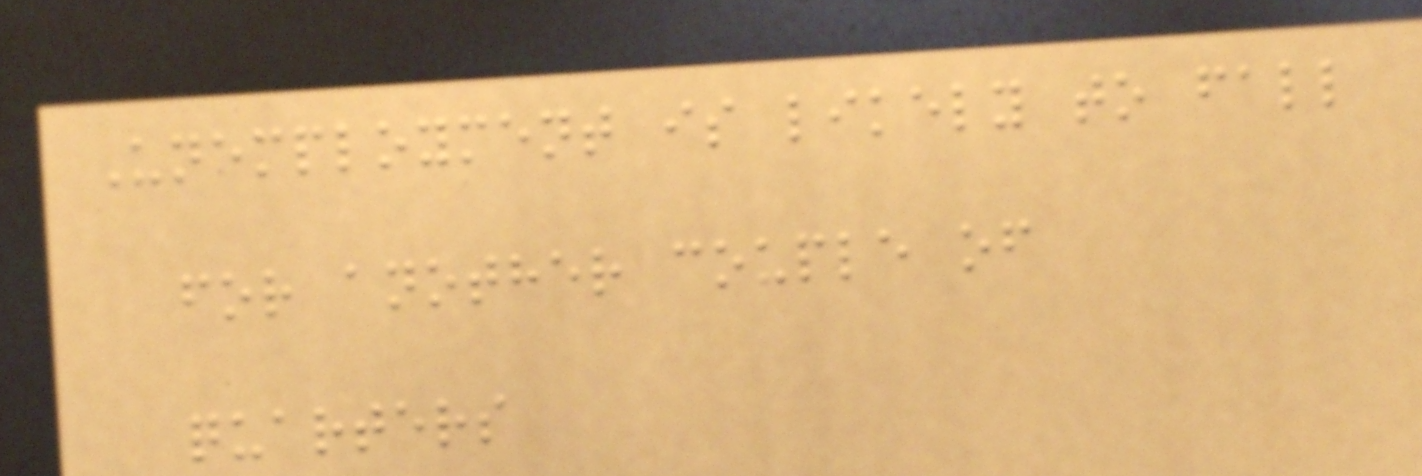Unemployment is likely to fall
for another couple of
quarters
